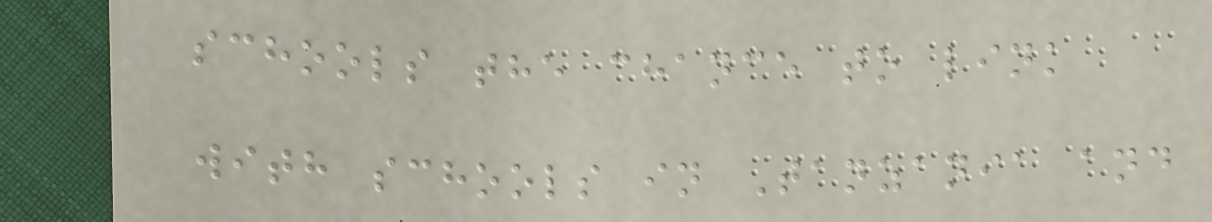schools the chance to link
with schools in Tanzania and
